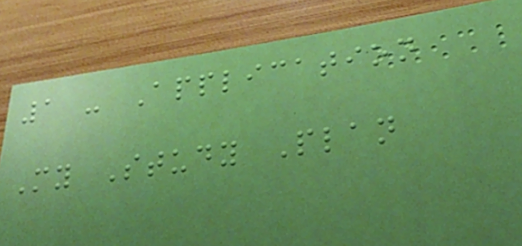1 - Application
My Study Plan
